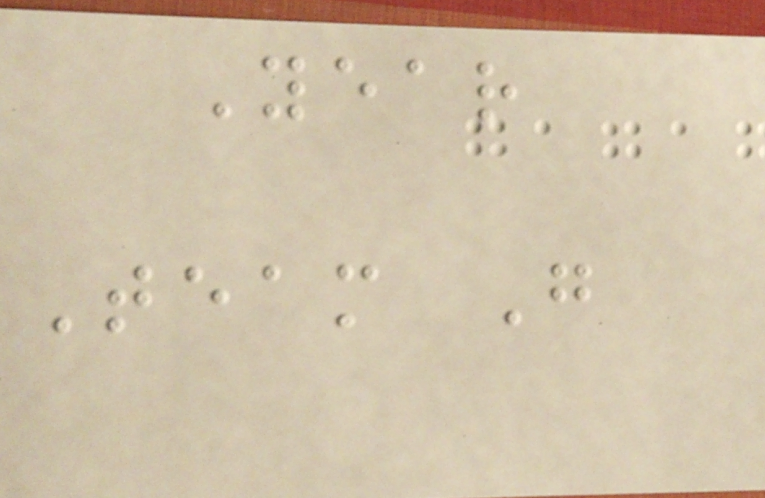Year
Team G
